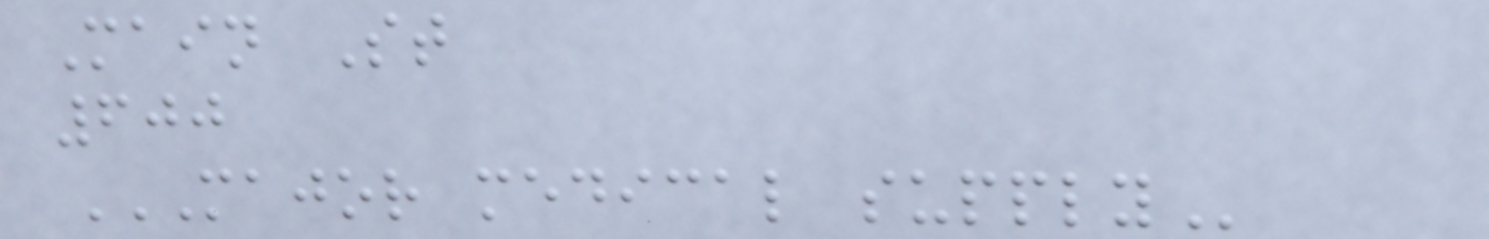Main St
600
MAJOR MEDICAL SUPPLY
